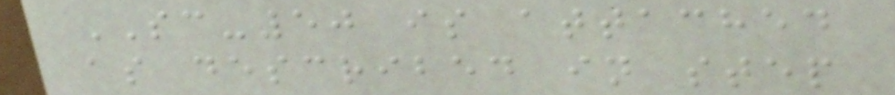SC-50 is attached
as described in step
